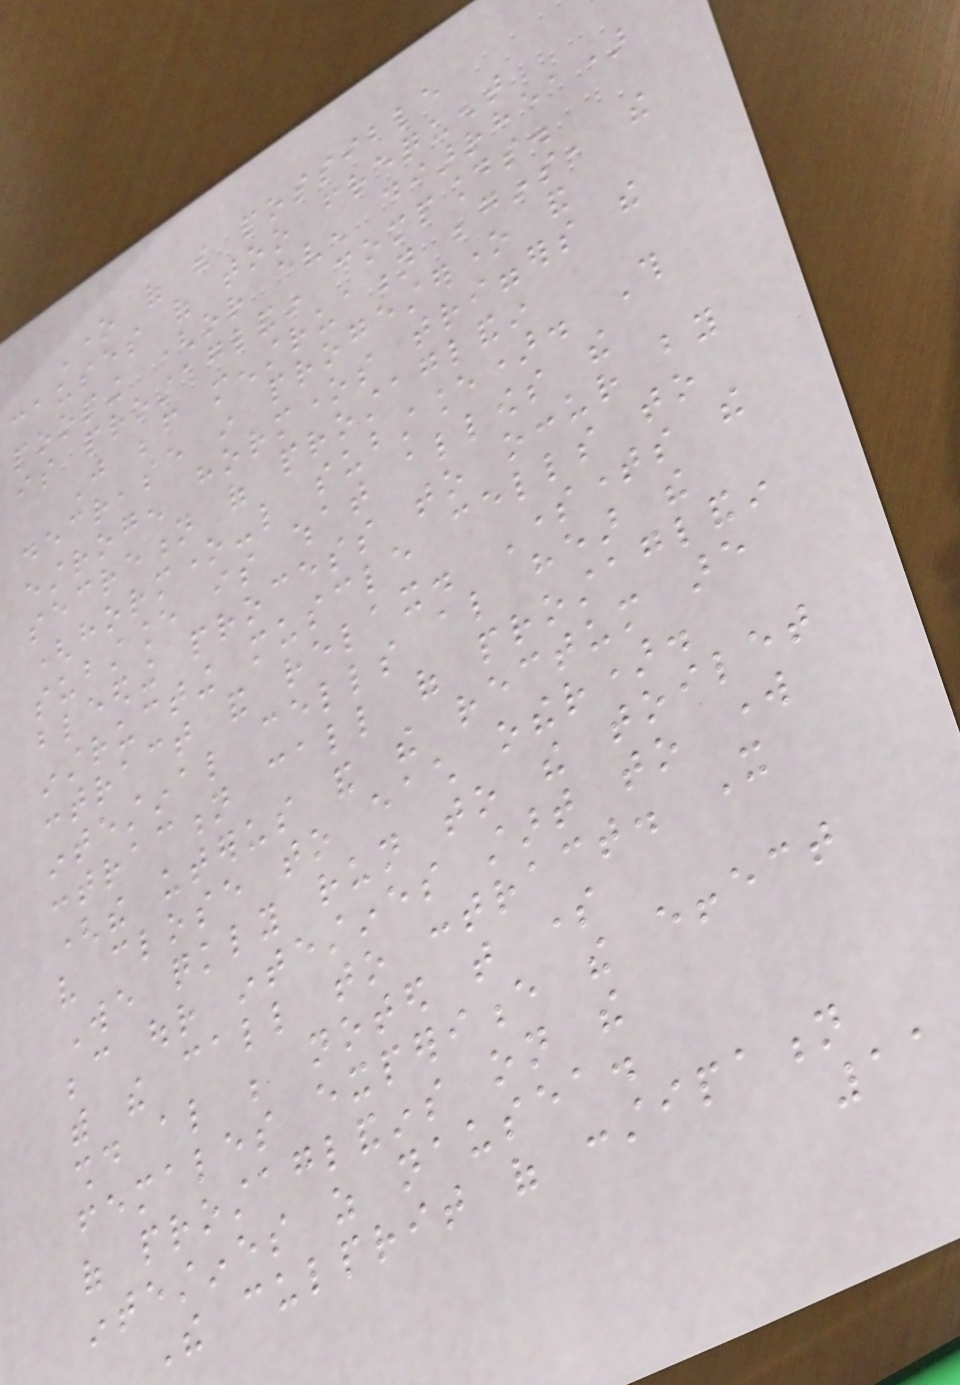One of the possible
causes of too frequent
pooping (or even diarrhea)
is prostaglandin compounds.
Just before menstruation begins, the
decrease in progesterone and
estrogen hormones triggers the
secretion of prostaglandin
(hormone-like substance). This
substance is what allows the
bleeding process to occur by
instructing muscle cells to
contract and relax. Sometimes the
intestinal cells also hear the
contraction call of prostaglandin
(the uterus and the rectum are
very close to each other).
We quickly run to the toilet
because our intestines start to work
with the call to contract. It
should also be noted that some
females experience the effect
of prostaglandins on the
intestines as nausea.
The culprit of constipation
11
